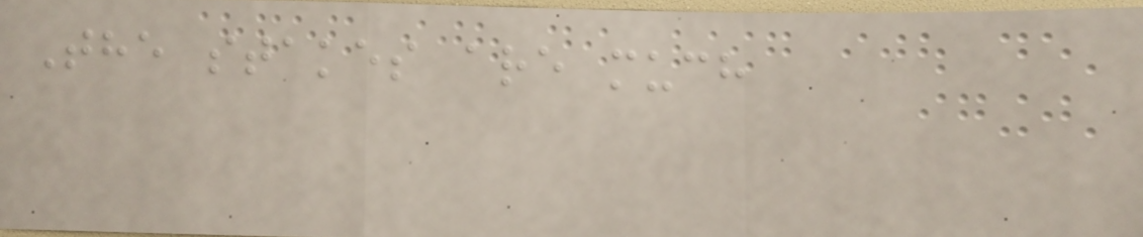The stakes are much
